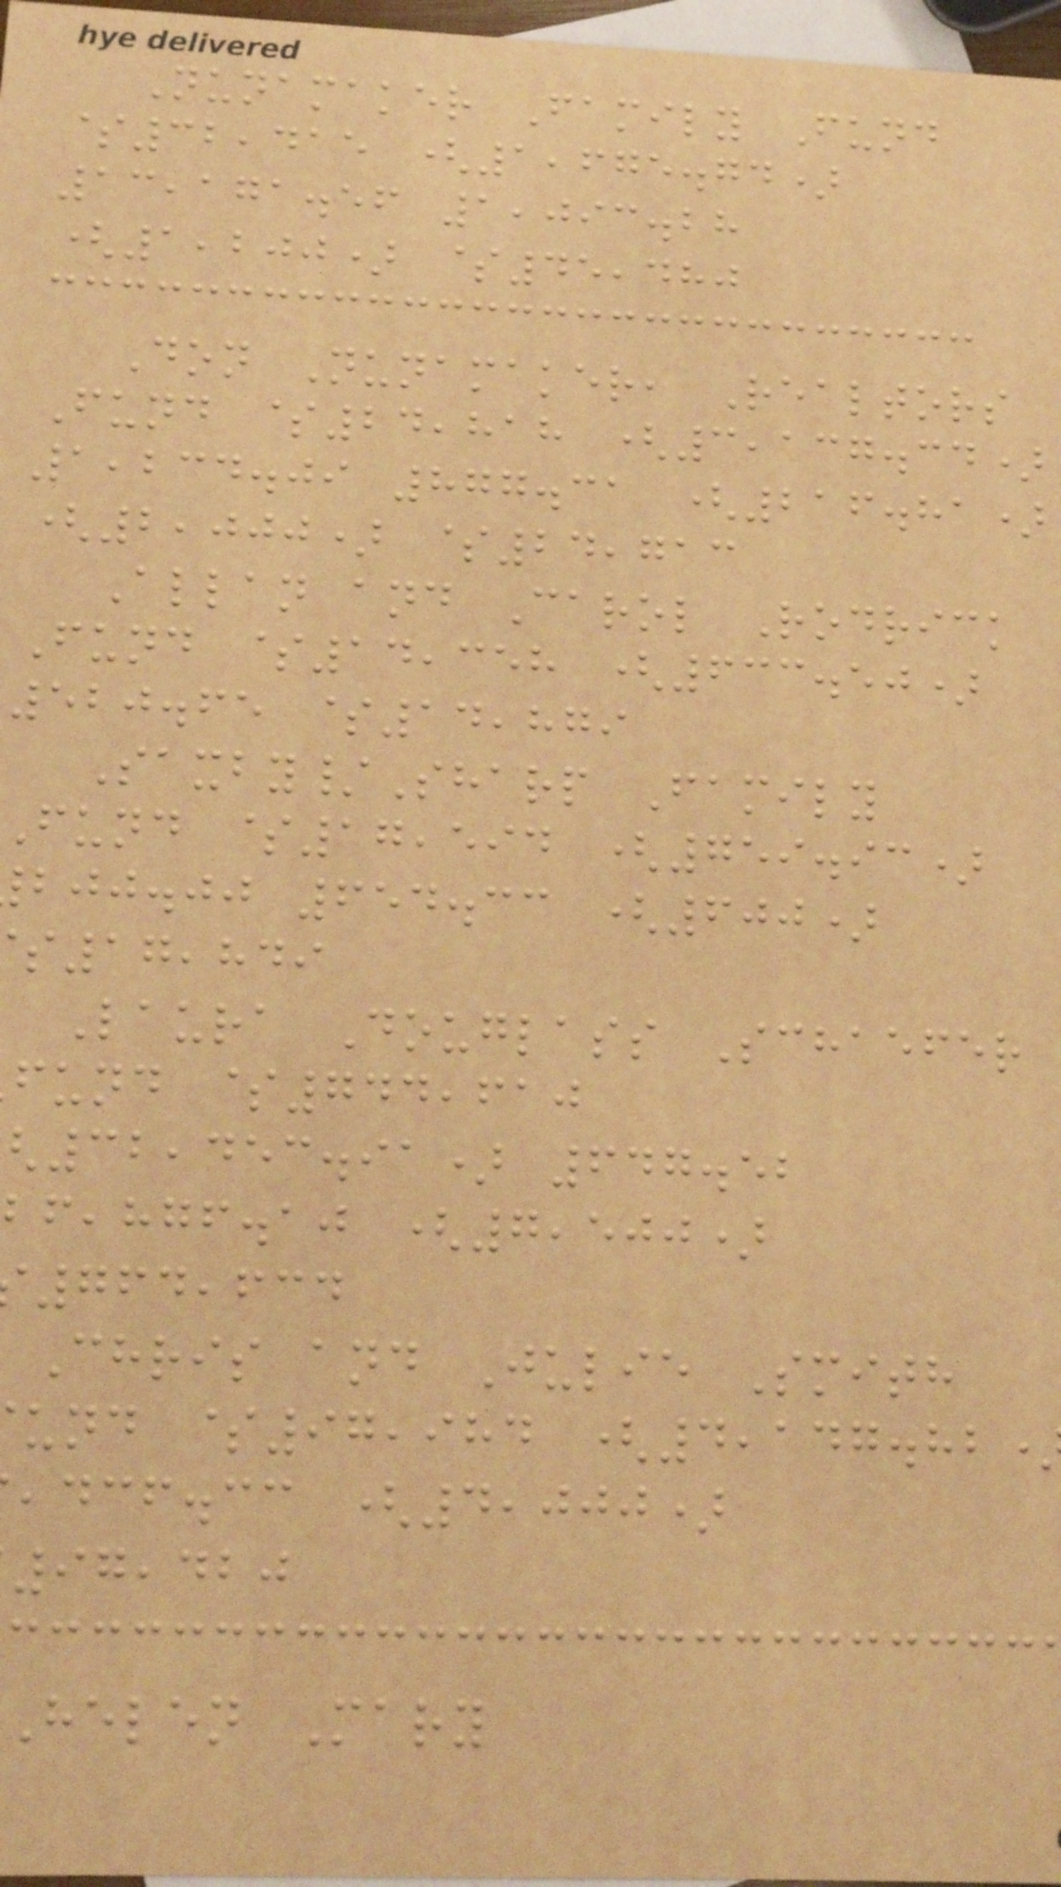Nunamaker Family Fund
$32,415 (1,675.74)
13,171.56 1,093.28
(1,200) $45,480
Don Nunamaker, Realtors
Fund $24,818 (3,137.34)
1,234.09 877.31 (216.81)
(2,000) $24,713
Allan and Carol Rodrick
Fund $14,358 (633.50)
520.65 $14,879
Saxby/Sharp Family
fund $17,594 (759.93)
bjj.jj 654.33 (600)
17,849
Laura Douglass Schaefer
fund $744,610
32,453.91) 647.52
,hgf.aj (7,500)
764,634
Chris and Julie Smith
und $97,984 (4,147.82
,dcf.cc (4,000)
97,420
helen Mary
